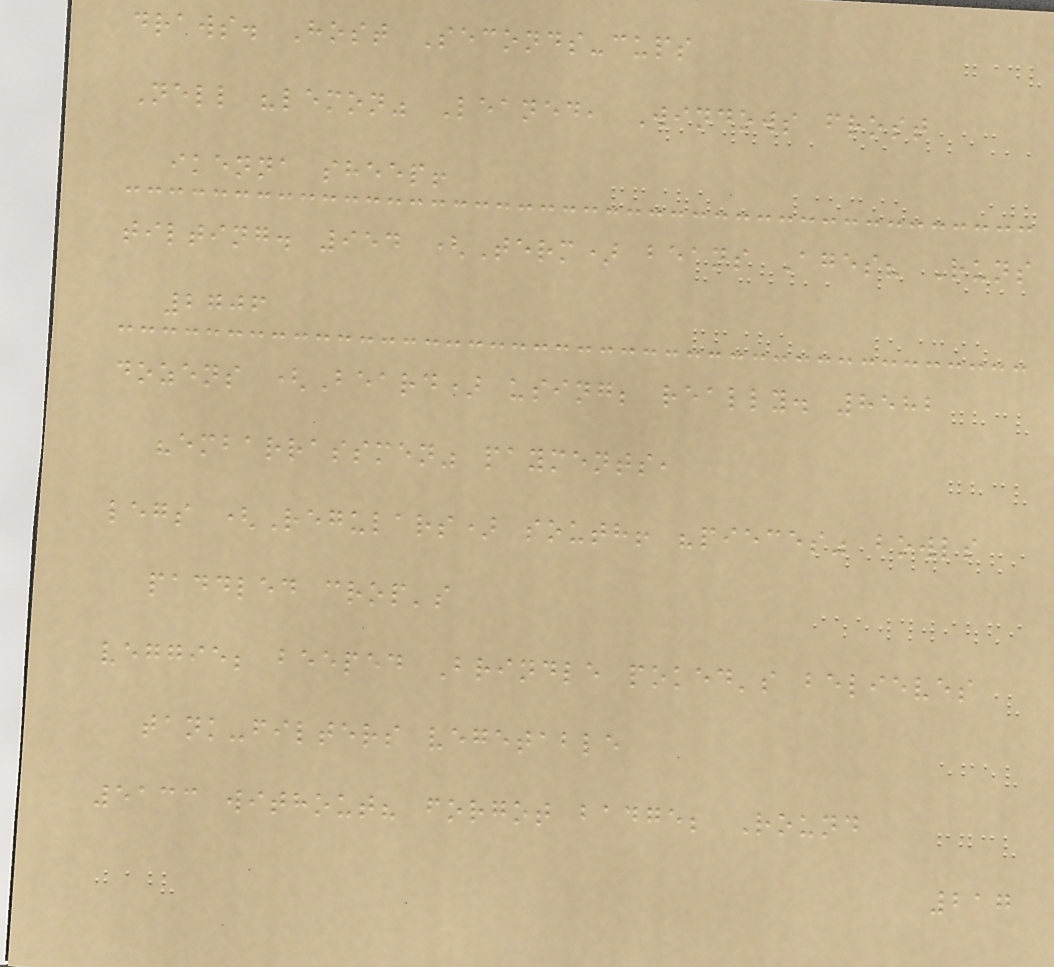draws. Host Seconds-cups
Nell "lemon" Leaned, Windows frost
ikenna sheep!
tilting. 954 (Term) beans Ages? Runs
2706
dozens (Beard) using; really. 8582
"embarrassmen" payments,
legs (Regulars) south! "pieces" bowls
paddled crop's
veggie; beeped Brindle poked's believes
tank-filters vegetable
5133 without? forgot badge; Round
217
